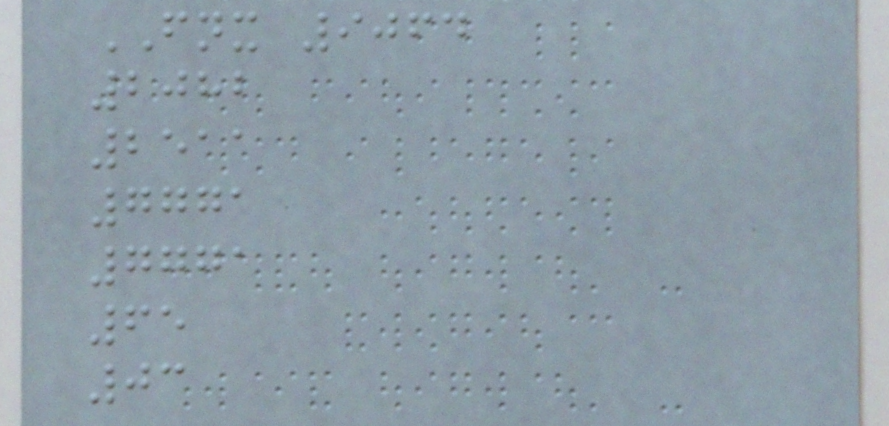FNX 9064
2082
2511
7771
7771
65
03
